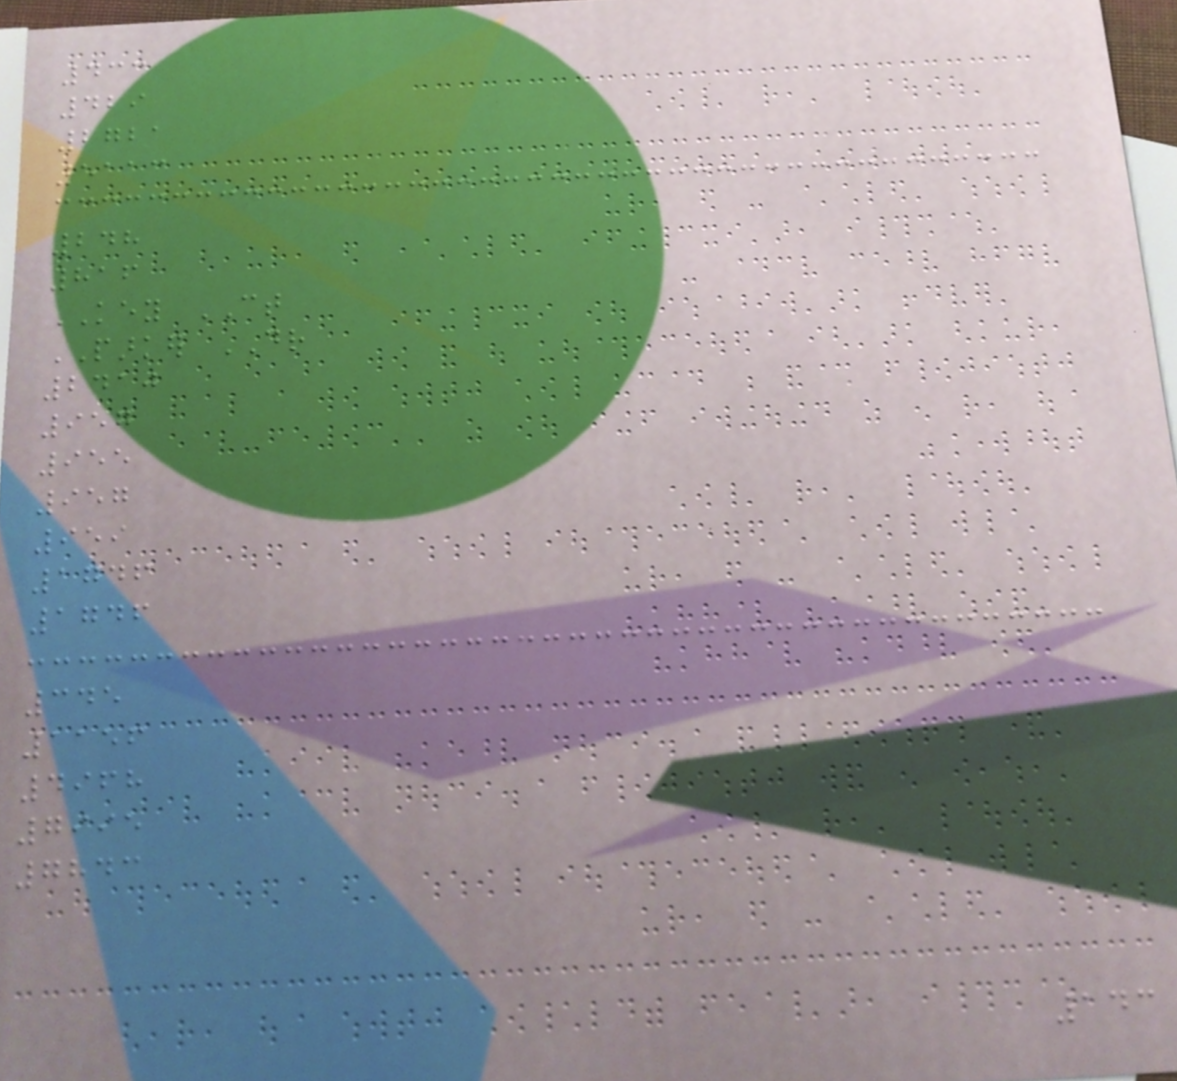433
429
2721
5113
248
816
KEY CT
PARKER DR
2410
957
955
957
959
1746
1746
345
1156
4968
7995
7843
143
